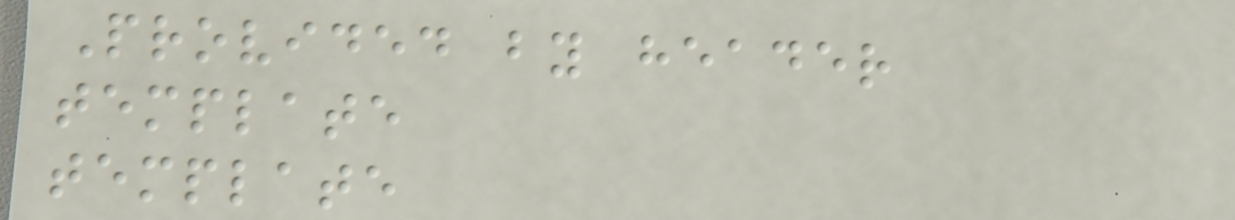Provided by header
template
template
